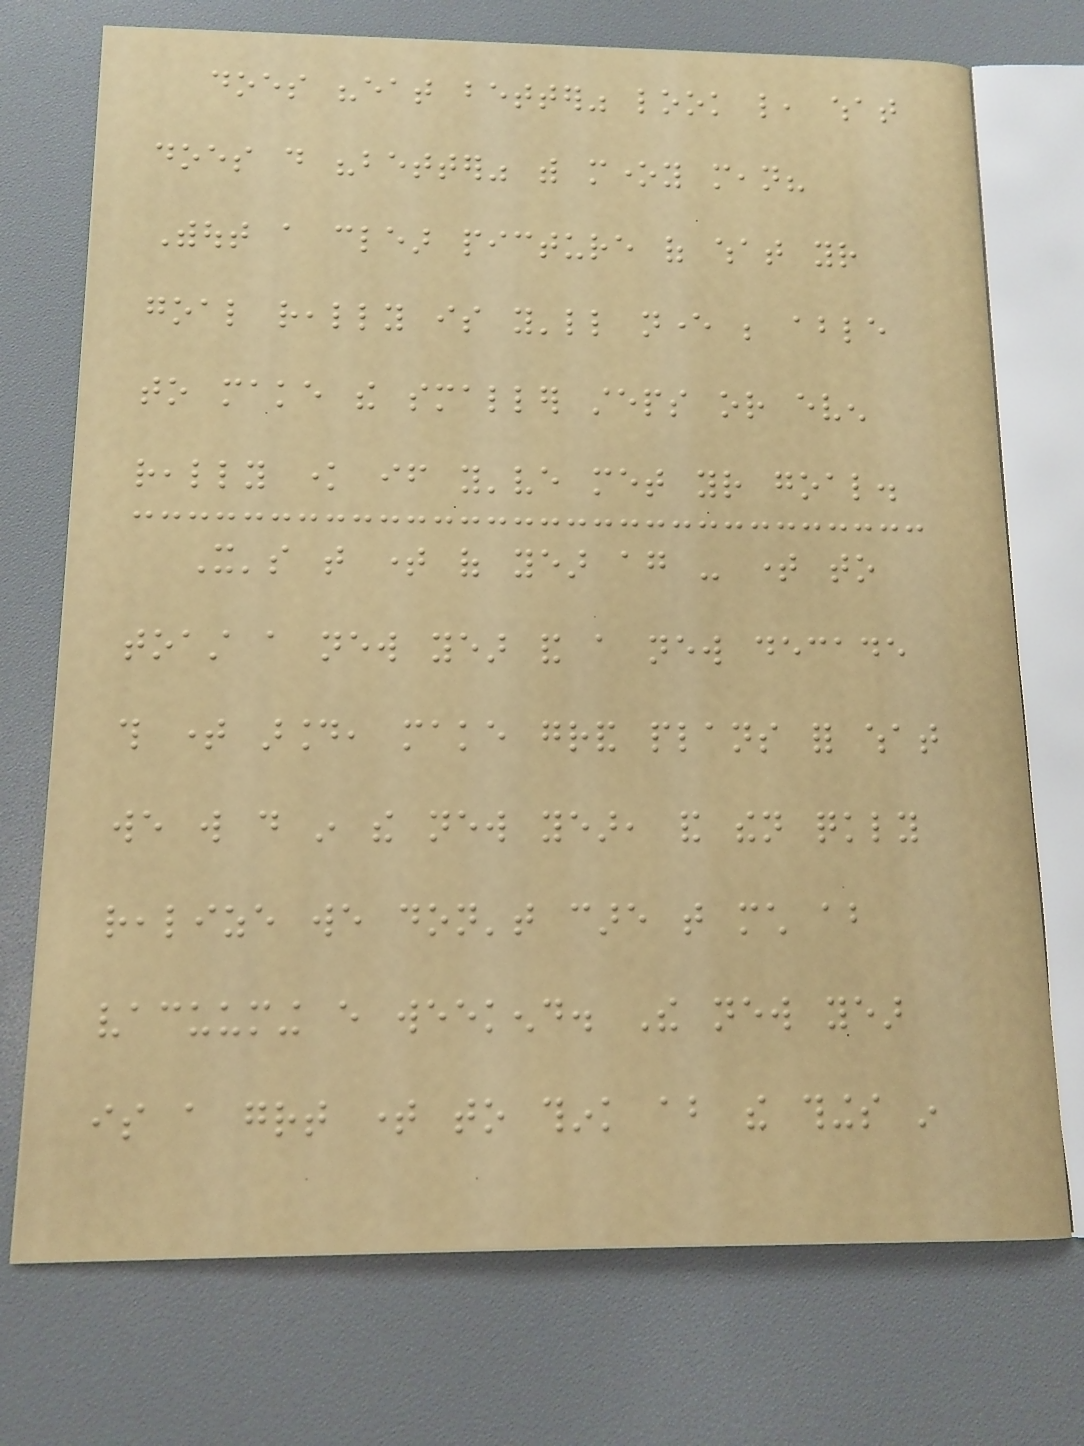does "eat better" look like, what
does do "better" with money mean?
Without a clear picture of what your
goal really is you'll never be able
to make the smaller steps or even
really know if you've met your goal.
It's that time of year again - time to
toast a new year and a new decade
this time around, make grand plans for what
we will do in the new year, and then quickly
realize we don't care that much about
vacuuming every weekend. The new year
is a great time to think about the things in
